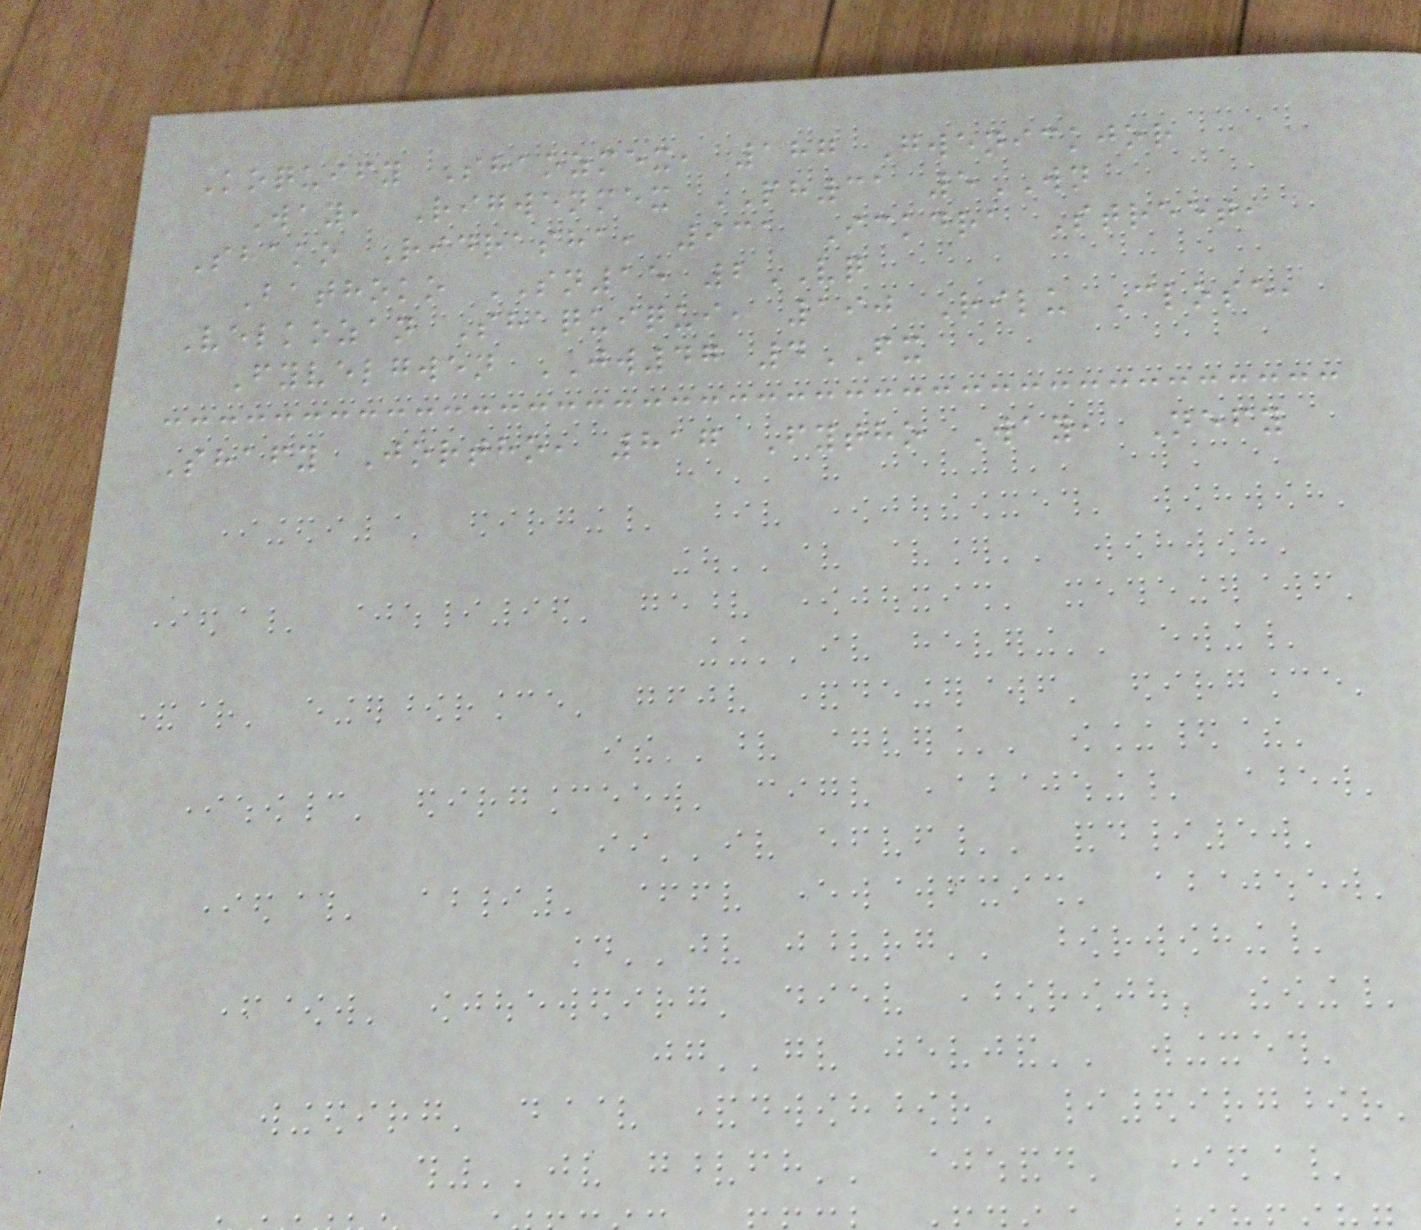Koquify Shaozmex, 187 Gwenickjor
Way, Rigwenmex PH31 5WN
Shako Ridrasha, 931 Ickdra Street,
Bathoko SN15 2VQ
Velkozan Shaquiqui, 190 Rilu Close,
Fyvelgwen JW47 4FX
Shafy Jortho, 817 Fytho Way, Nefy
